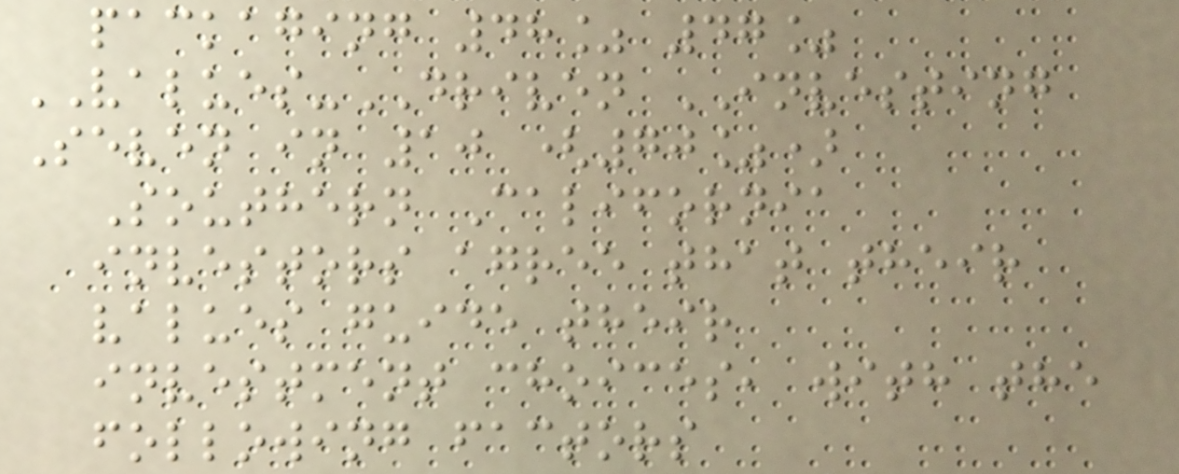packaging 48% 47%
VALUES-DRIVEN INVESTING
Seven in 10 (70%)
Southern California
investors agree that their
values guide their
investment choices, with the
following factors
